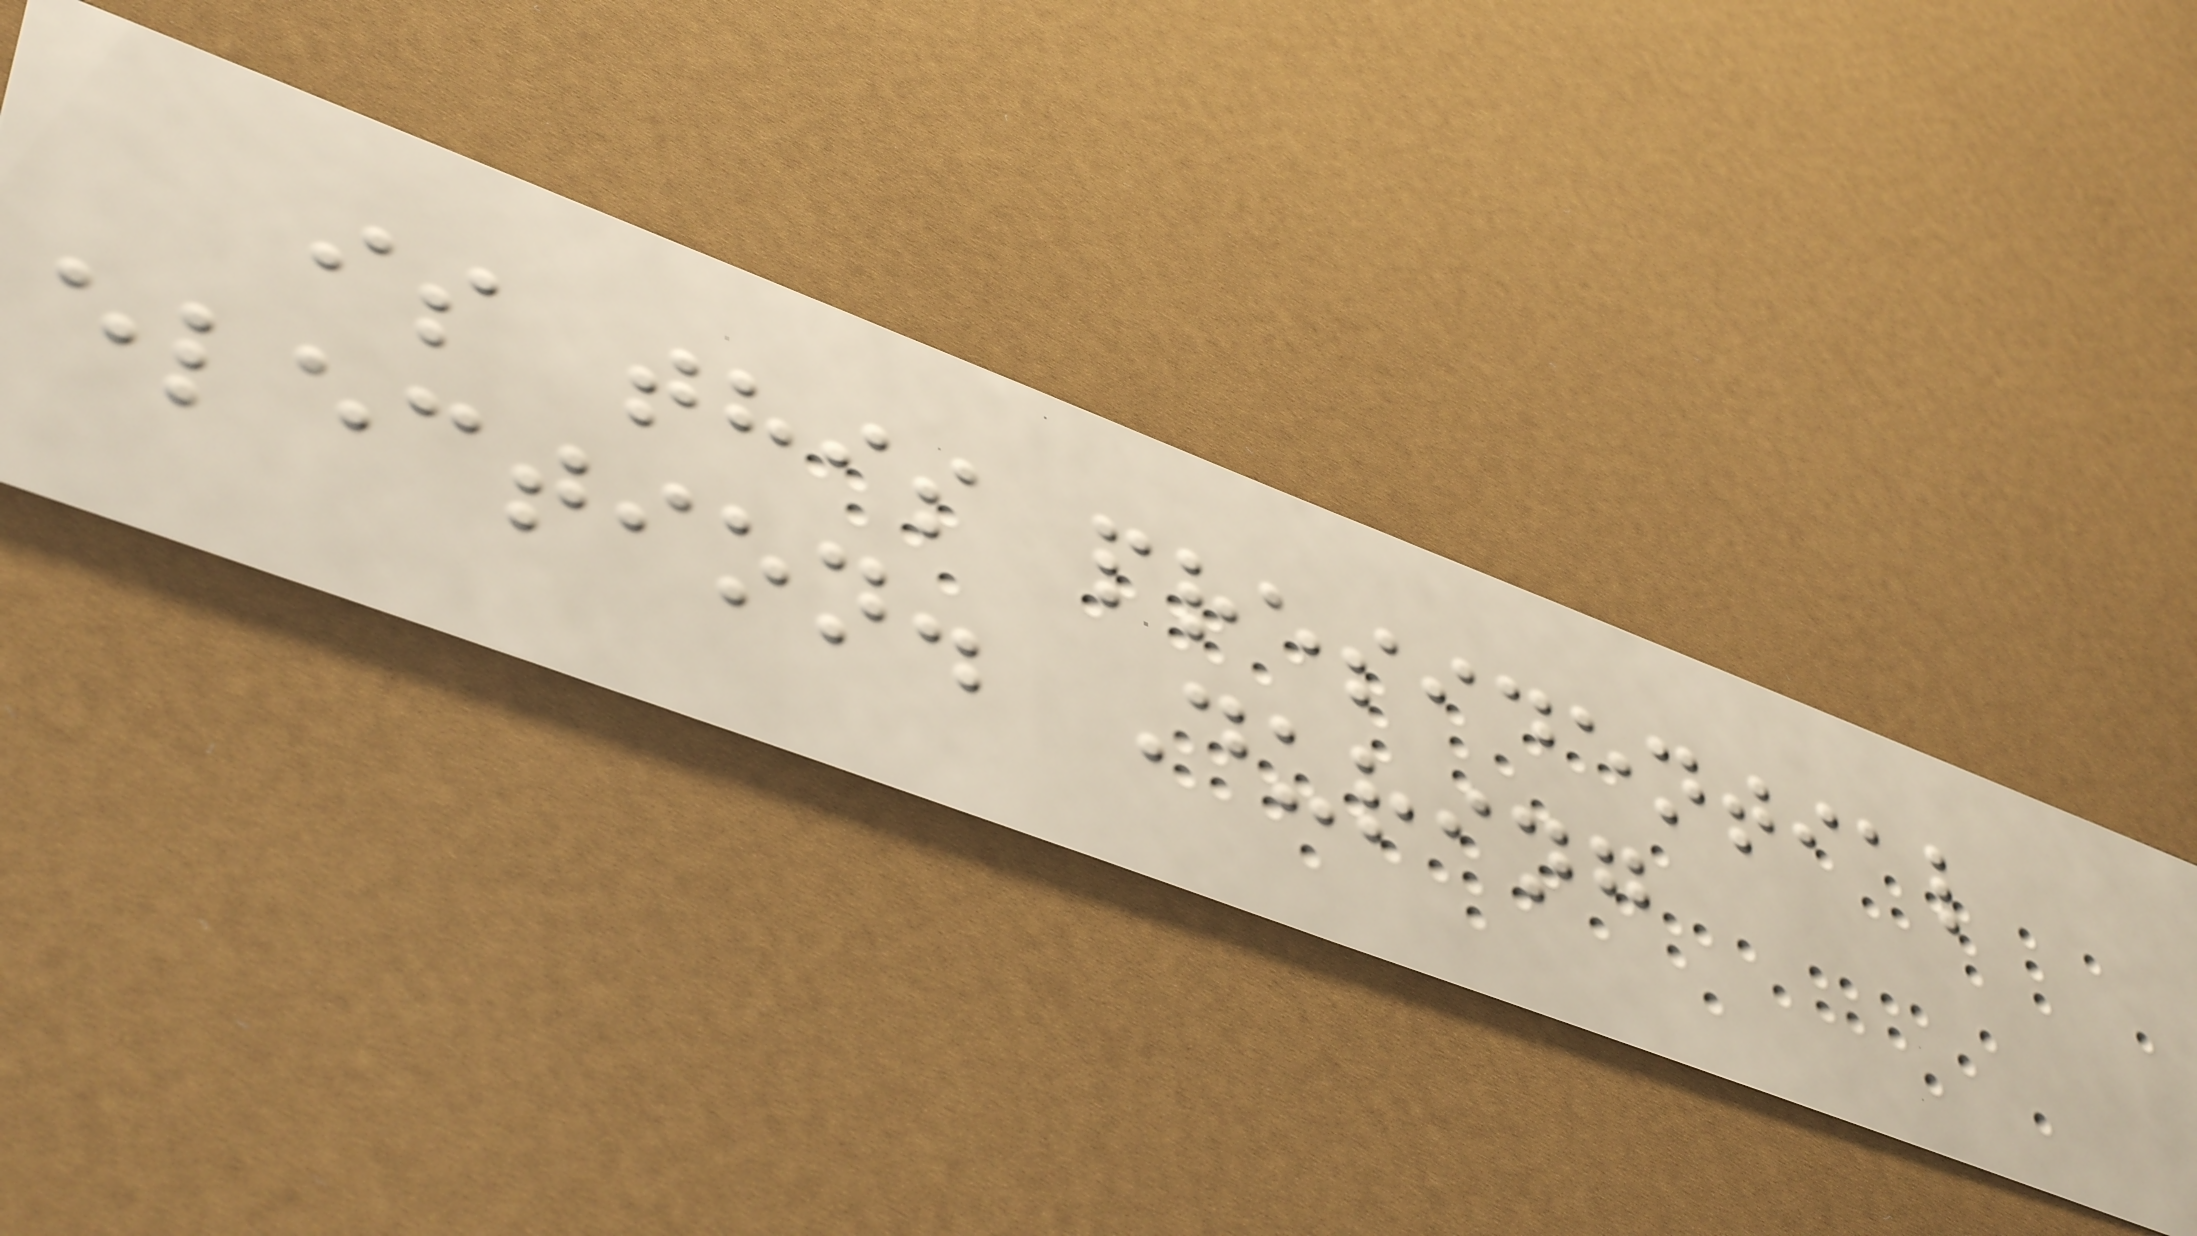is this presidential
election. During
